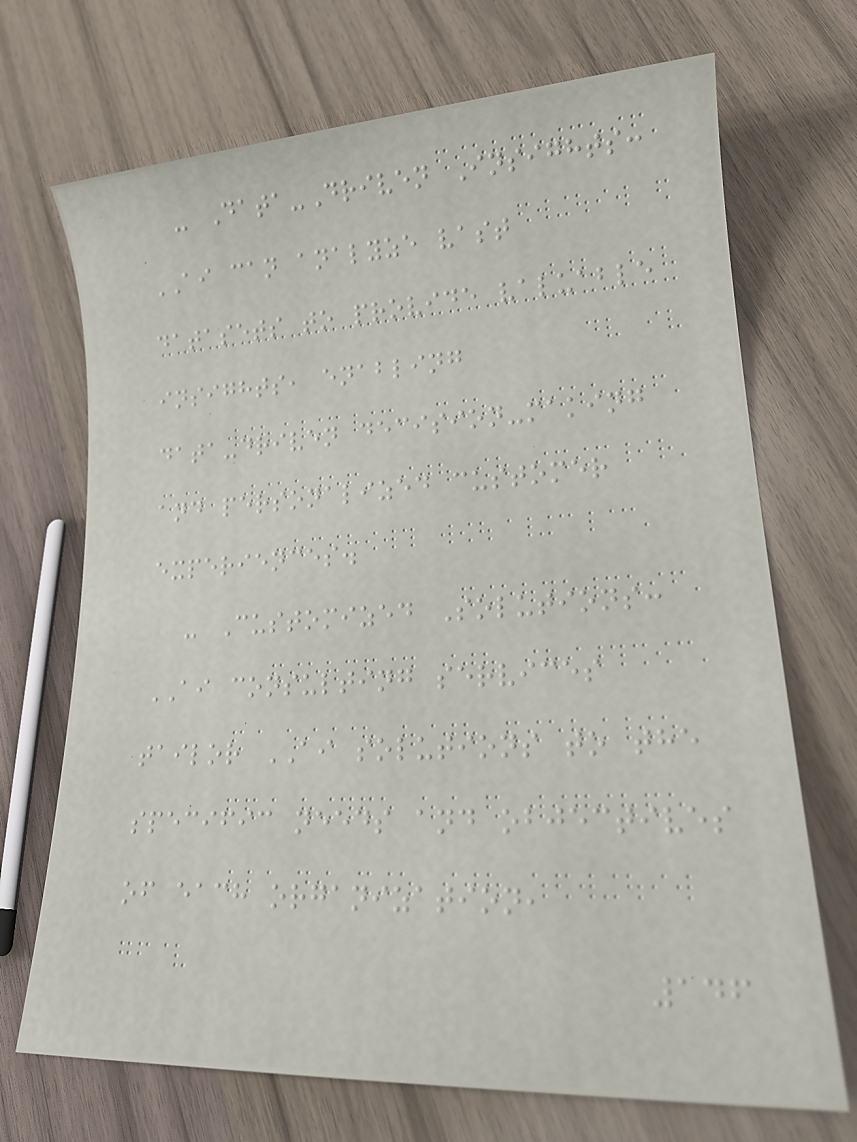- Data-Driven Insights:
AI can analyze vast
datasets to provide valuable
insights, enabling
data-driven decision-making
and personalized customer
experiences.
- Customized Solutions:
AI consulting services
tailor AI solutions to the
specific needs and objectives
of each organization,
146
